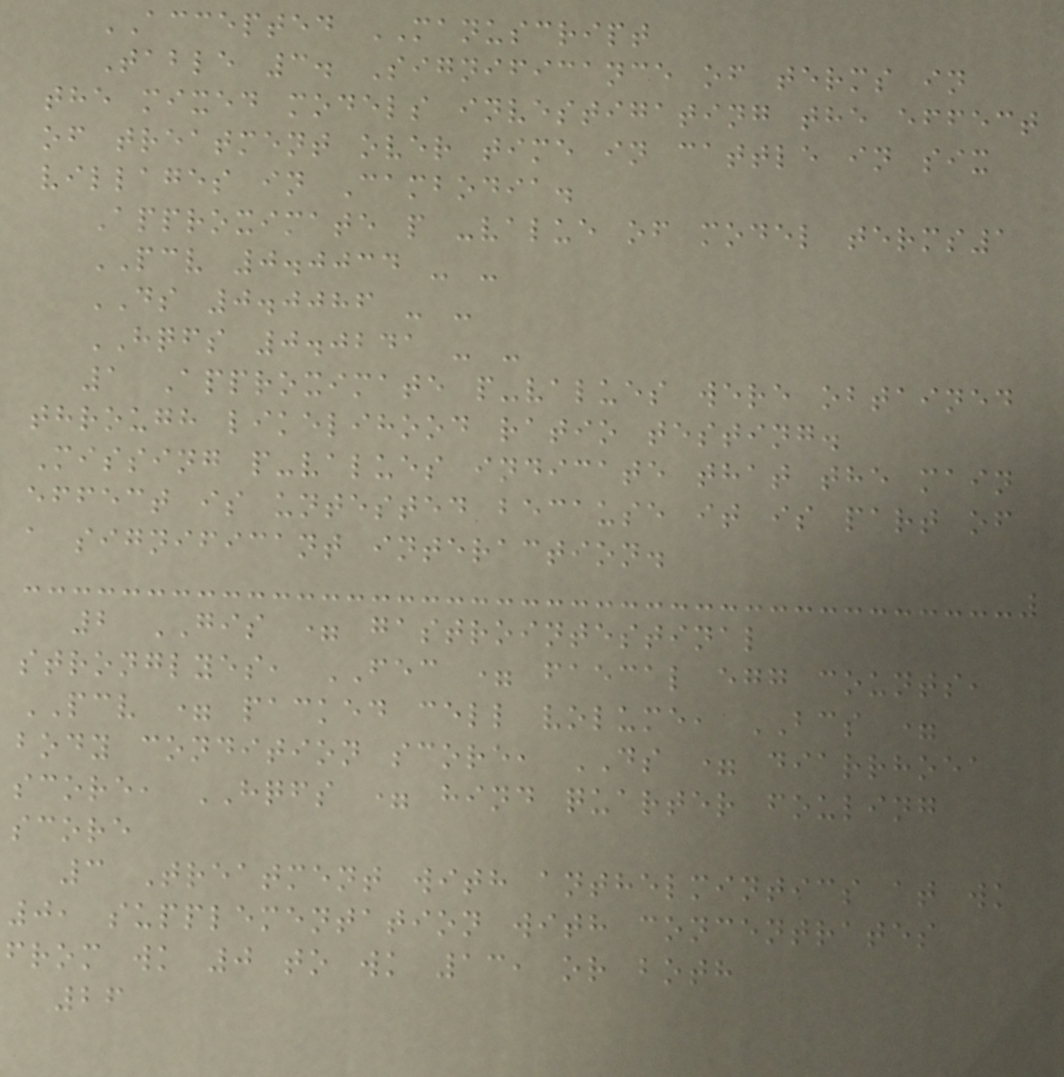ACCEPTED MANUSCRIPT
Table 3. Significance of terms in
the mixed models investigating the effect
of treatment over time in cattle in six
villages in Cambodia.
Approximate p -value of model terms1
PCV 0.0034 - -
DS 0.0086 - -
HQFS 0.0241 - -
1 Approximate p-values were obtained
through likelihood ratio testing.
Missing p-values indicate that the main
effect is untested because it is part of
a significant interaction.
2 GIS = gastrointestinal
stronglyes, FEC = faecal egg counts,
PCV = packed cell volume, BCS =
body condition score, DS = diarrhoea
score, HQFS = hind quarter fouling
score
3 Treatment with anthelmintics at wk
0, supplementation with concentrates
from wk 0 to wk 13, or both
26
